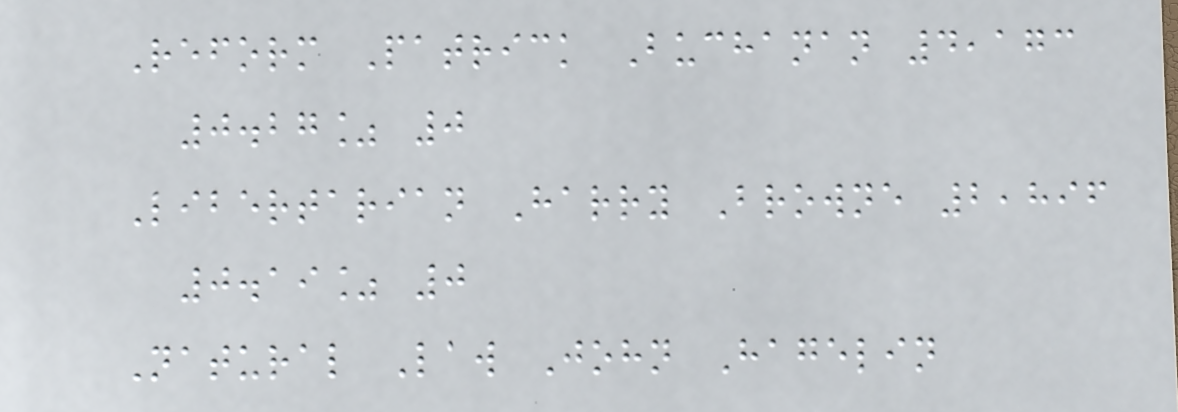Reform Patrick Buchanan 4,173
0.27% 0
Libertarian Harry Browne 2,896
0.19% 0
Natural Law John Hagelin
